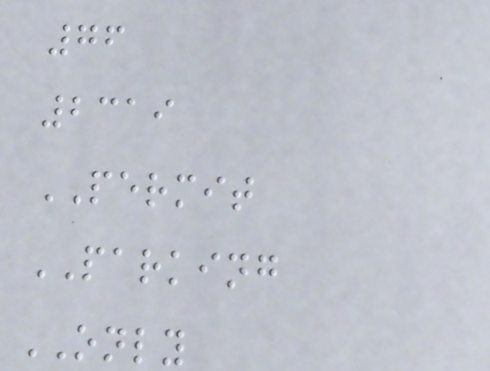76
2319
PERMIT
PARKING
ONLY
